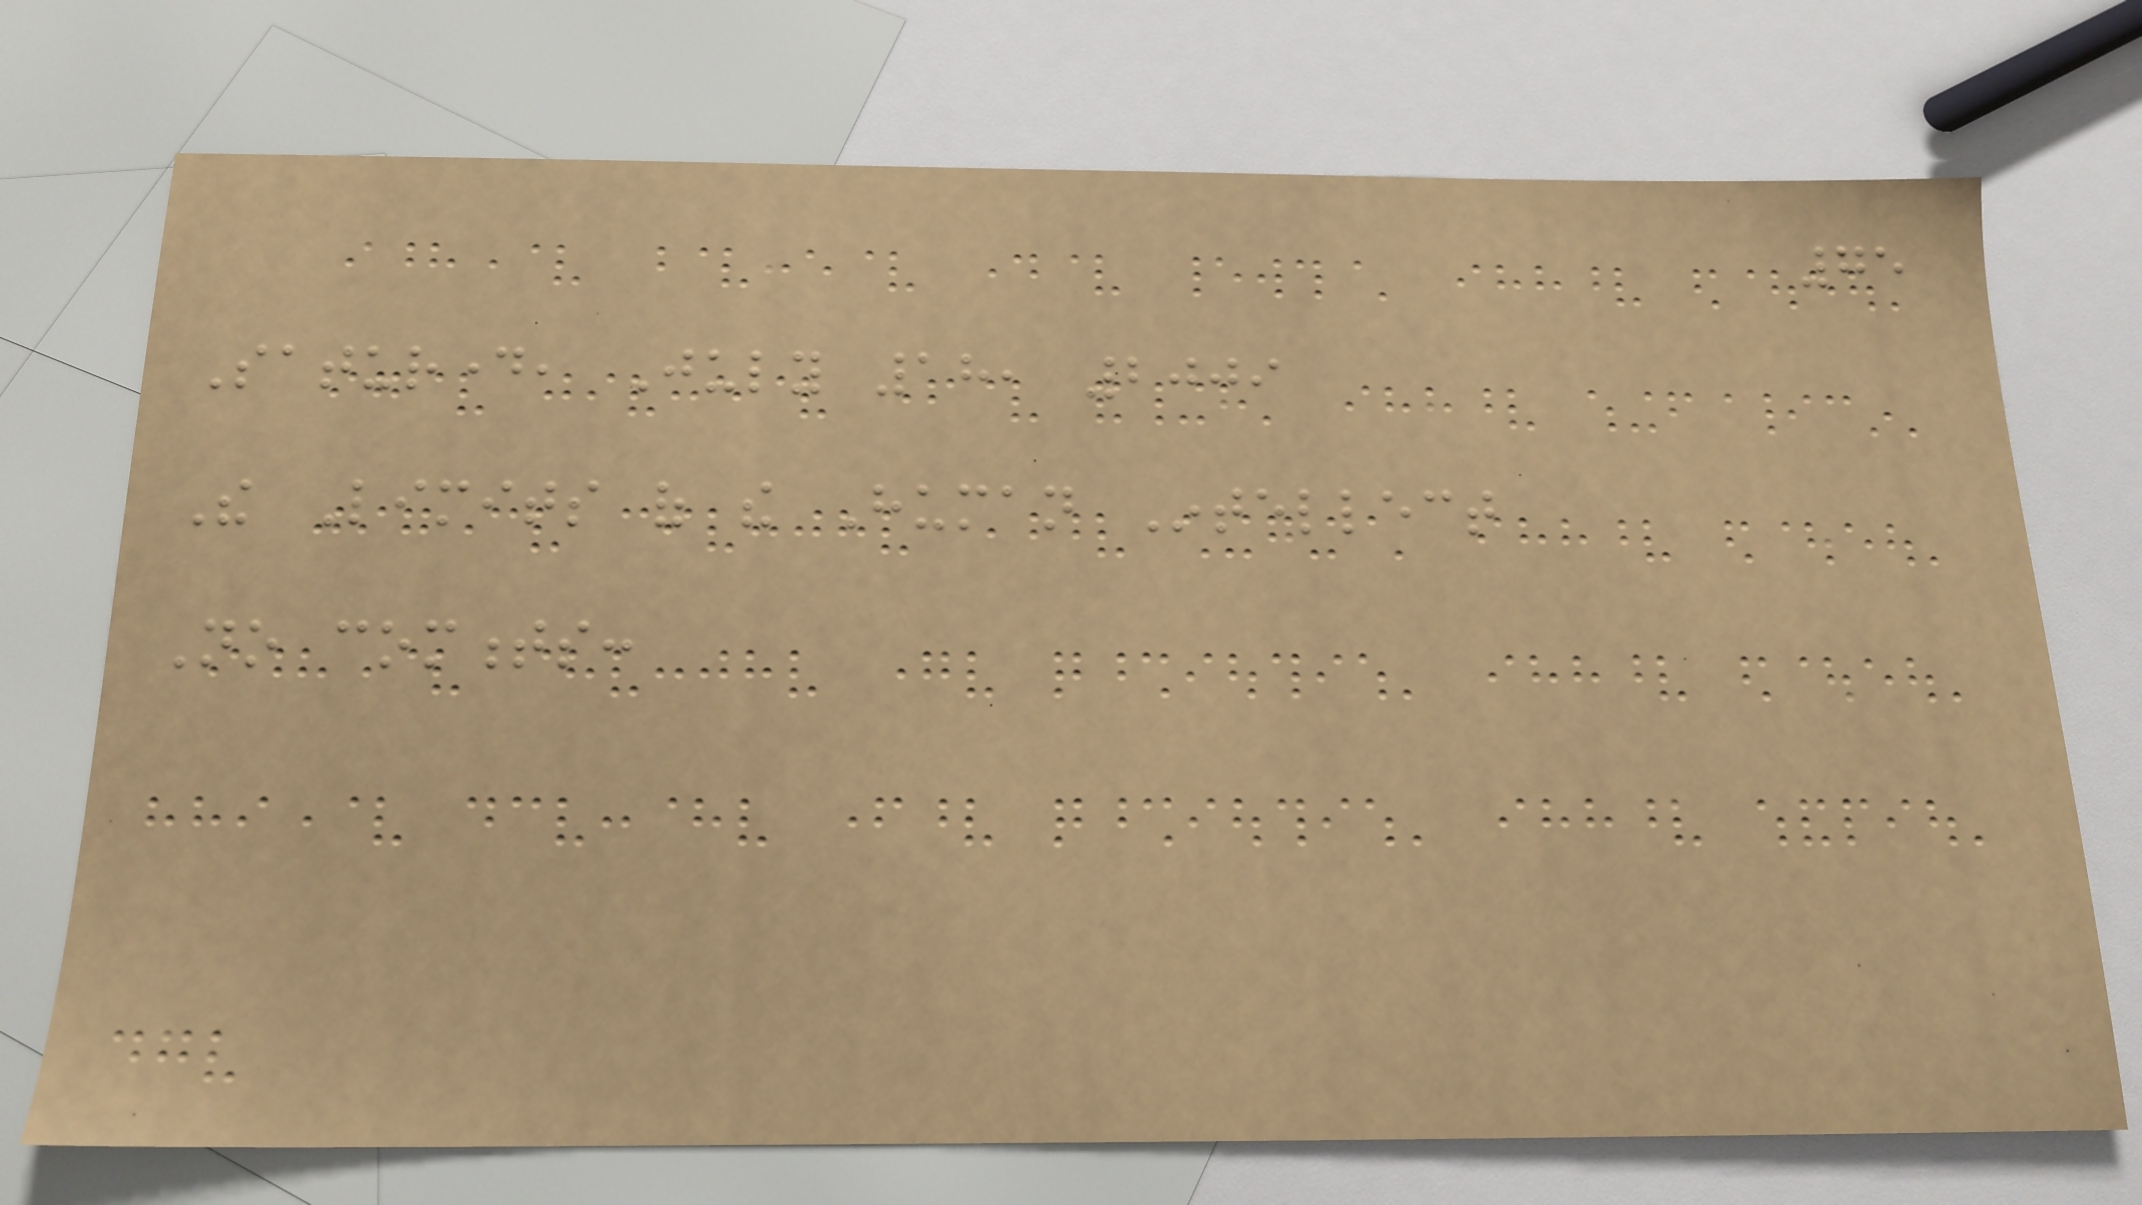75
Saturday, July 18, 2009
The Limits of the Human Intellect
No comments:
